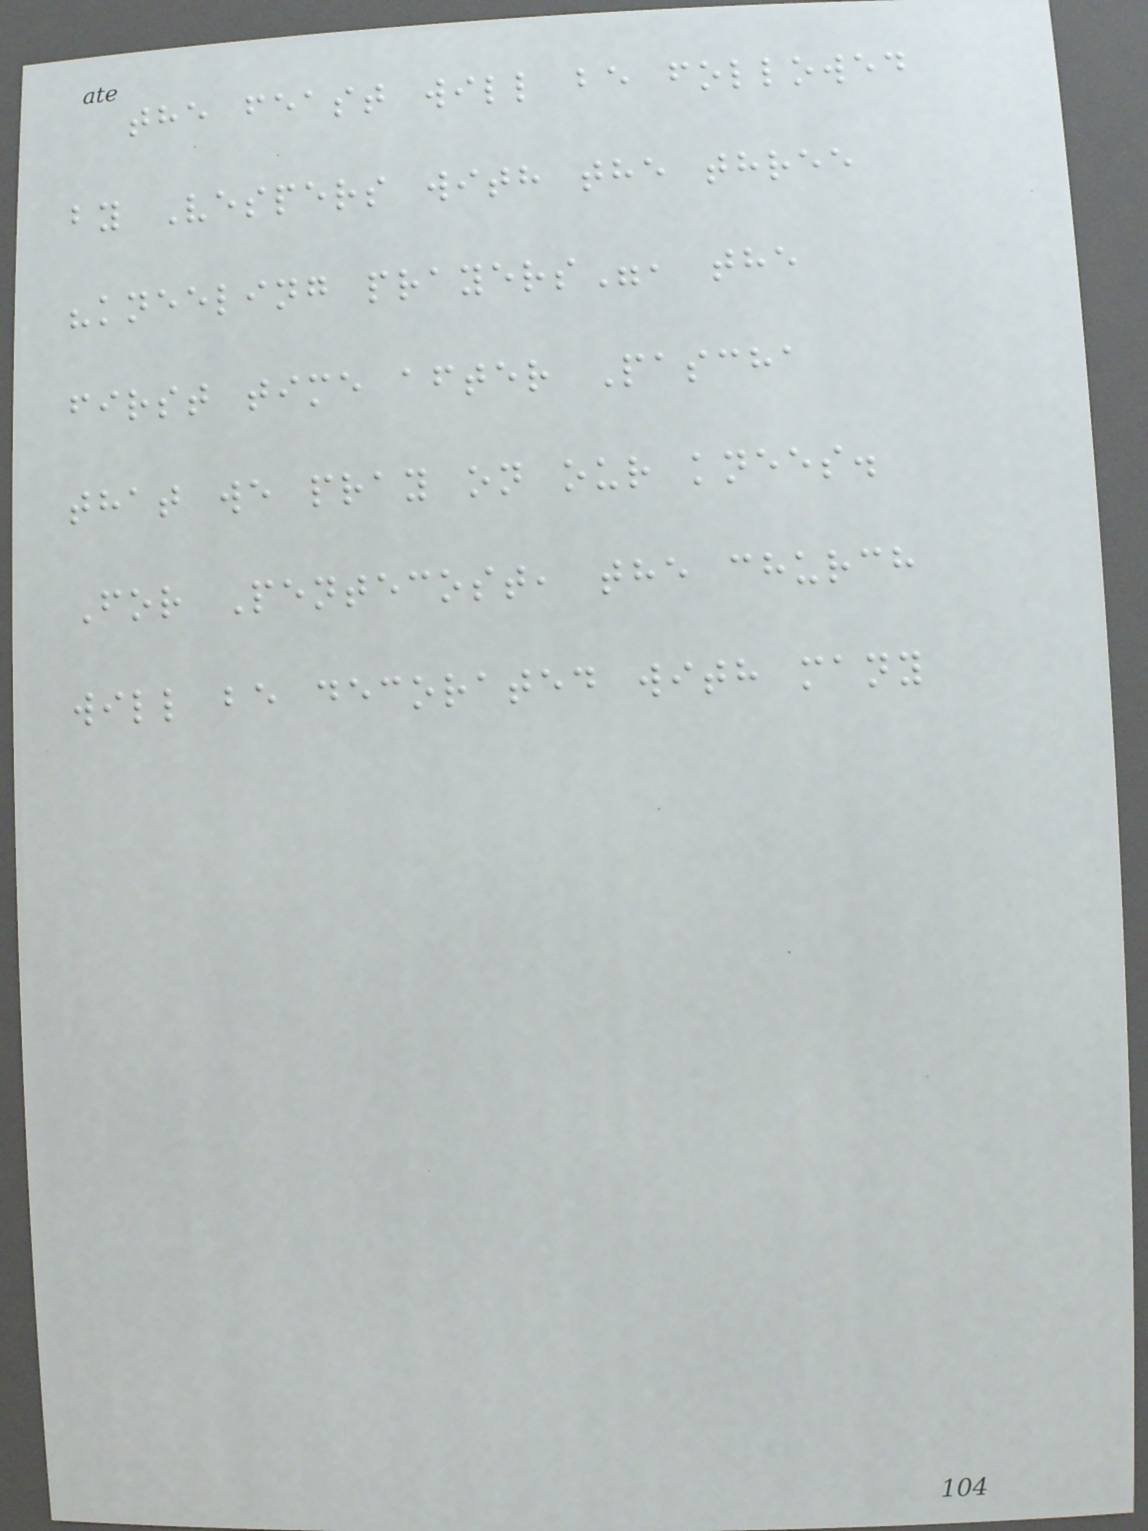the feast will be followed
by Vespers with the three
"kneeling prayers", the
first time after Pascha
that we pray on our knees.
For Pentecost, the church
will be decorated with many
